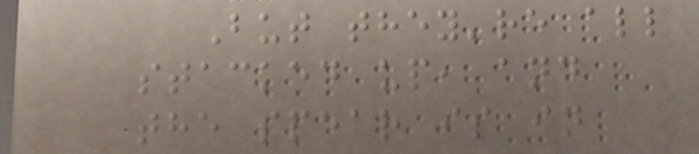But they're all
stacked up, and
the spear is in
